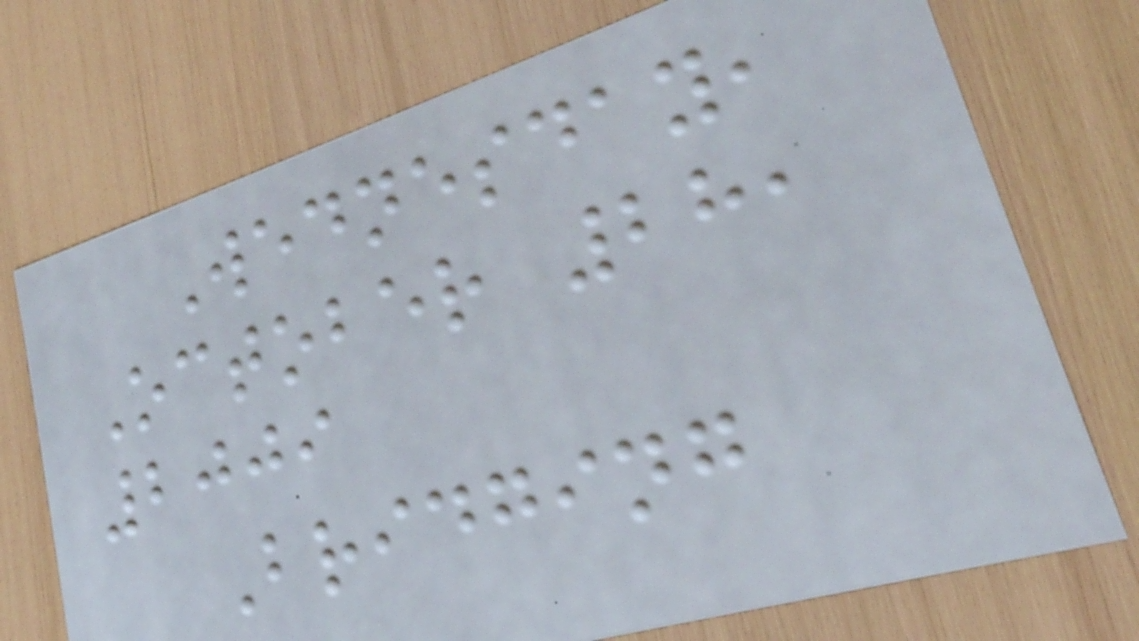Wednesday,
October 28,
2009
Bridging
